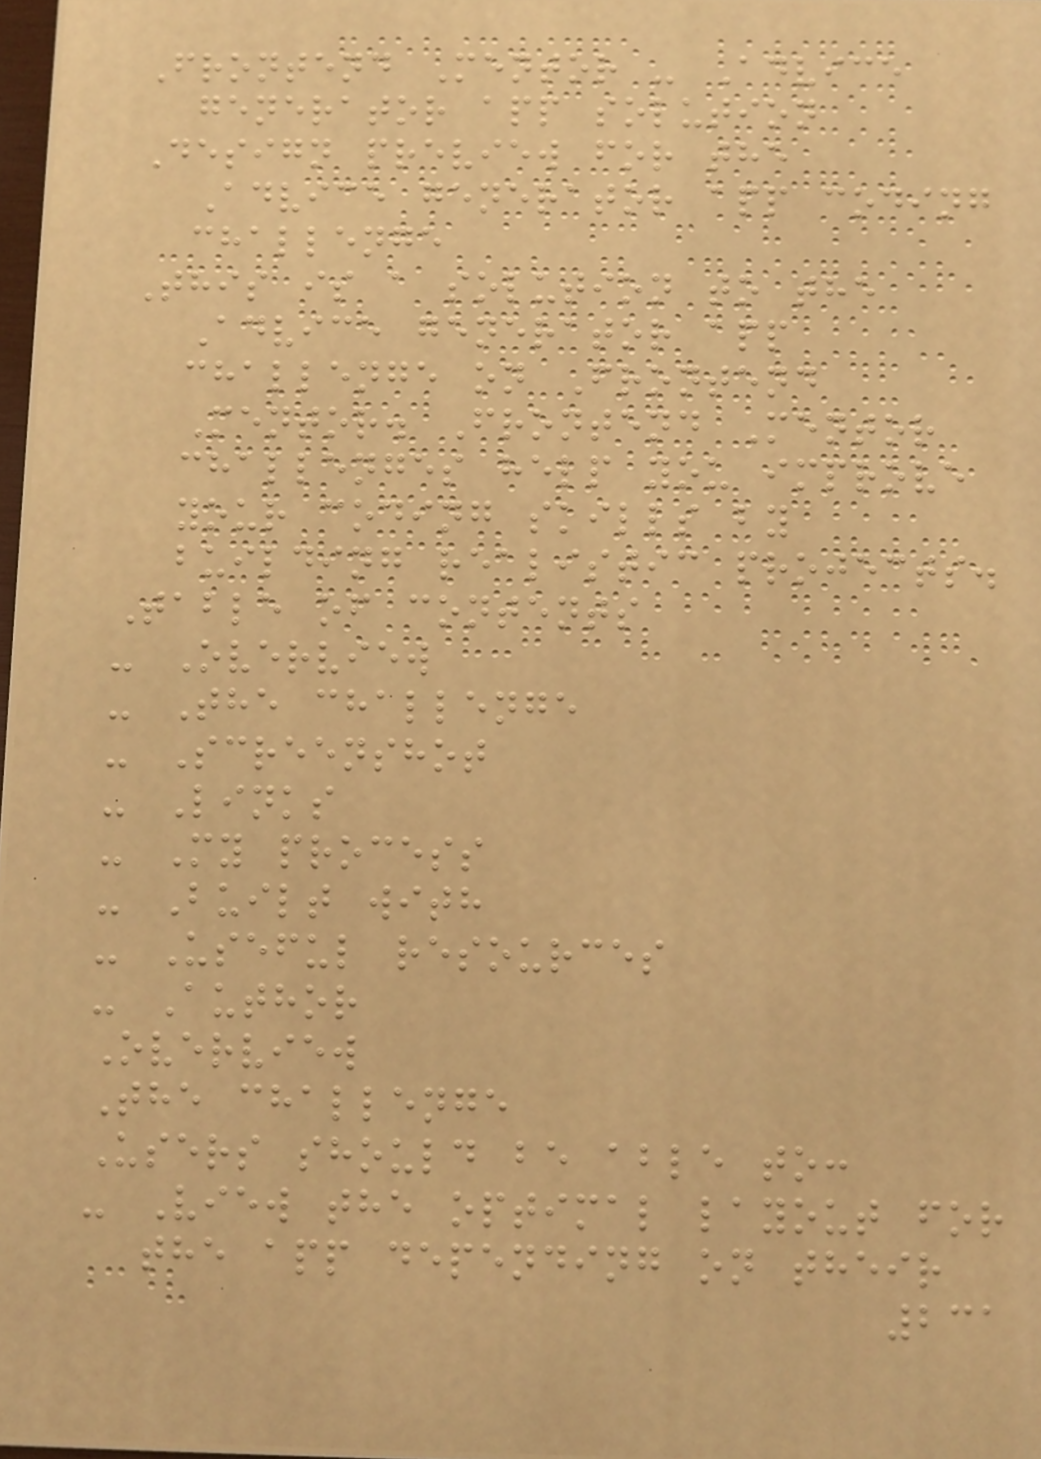Frontend Mentor - Advice
generator app solution
Design preview for the
Advice generator app coding
challenge
This is a solution to the
Advice generator app
challenge on Frontend
Mentor. Frontend Mentor
challenges help you improve
your coding skills by
building realistic projects.
Table of contents
- Overview
- The challenge
- Screenshot
- Links
- My process
- Built with
- Useful resources
- Author
Overview
The challenge
Users should be able to:
- View the optimal layout for
the app depending on their
231
